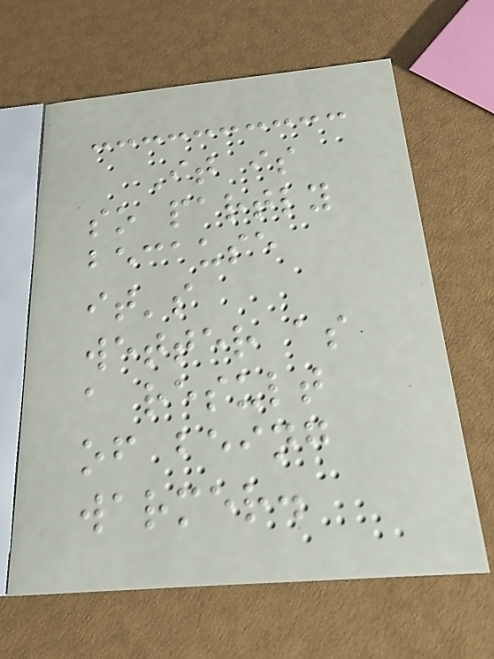It is
so partly
because
it's
wetter as
a result
of being
warmer.
